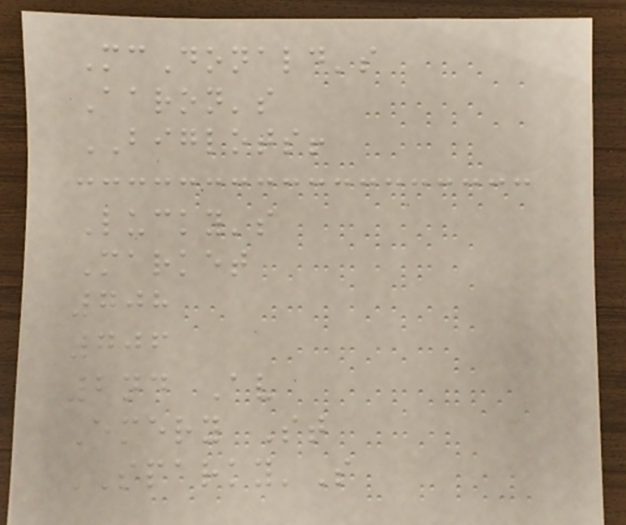McDonald's
Aaron's
BIGLOTS!
Lucky's
Market
708
706
2nd Av
Emery St
SPARKY'S
